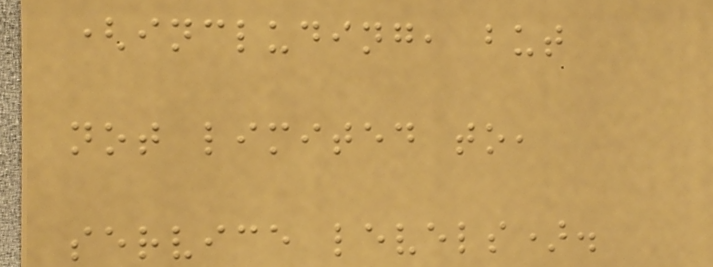(including, but
not limited to,
service levels).
